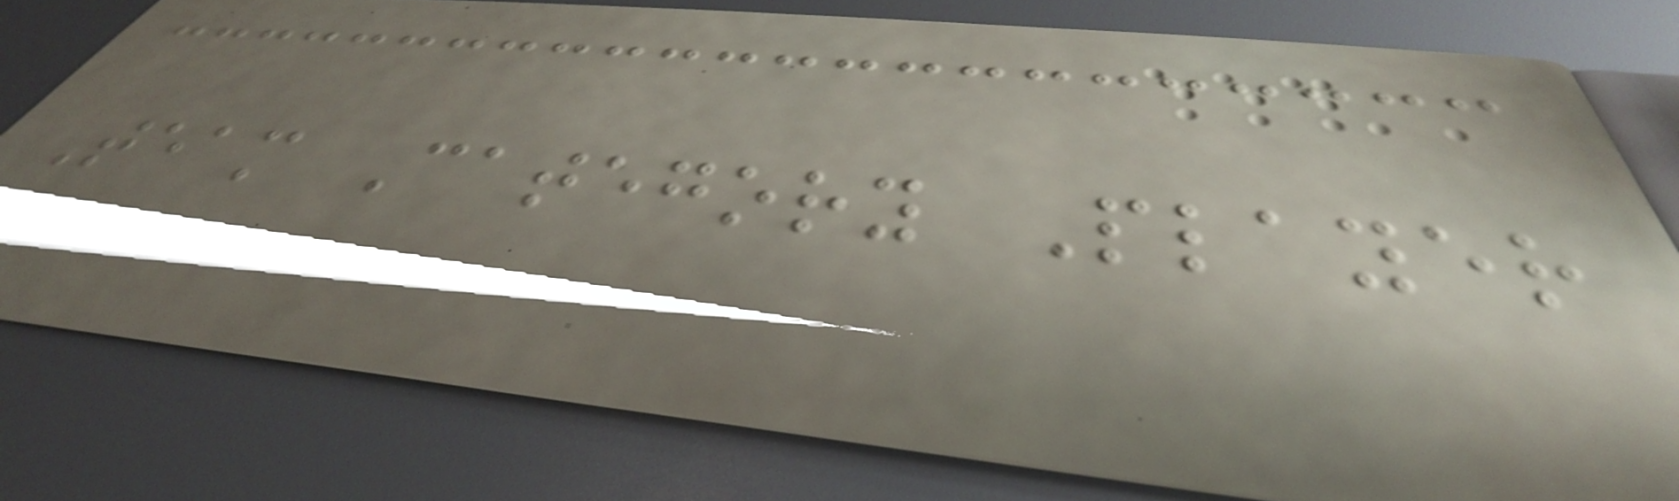Team Category Player
